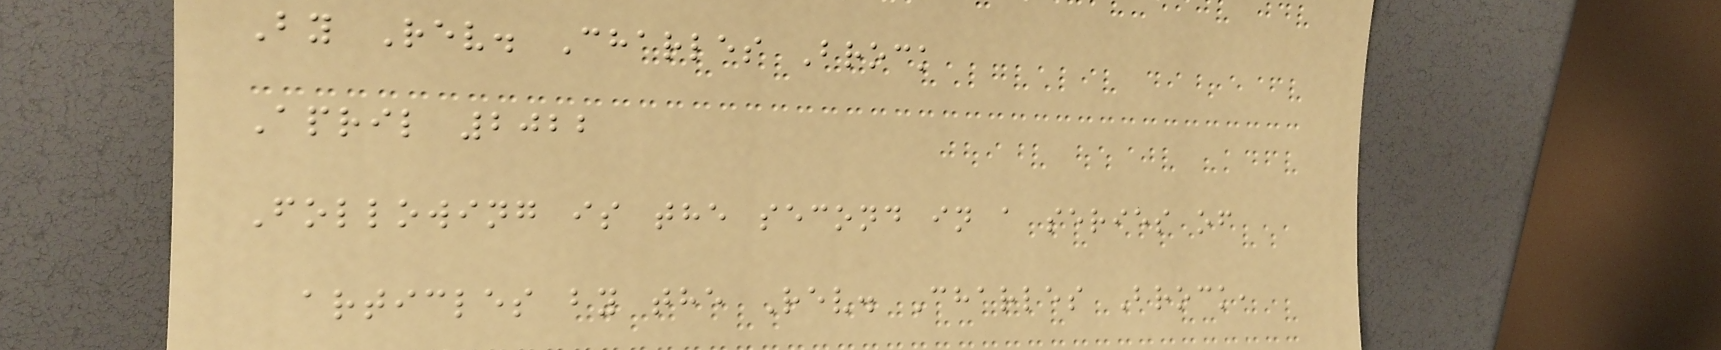By Rev. Charles Brock
April 2022
Following is the second in a series of
articles by the Rev. Charles Brock,
